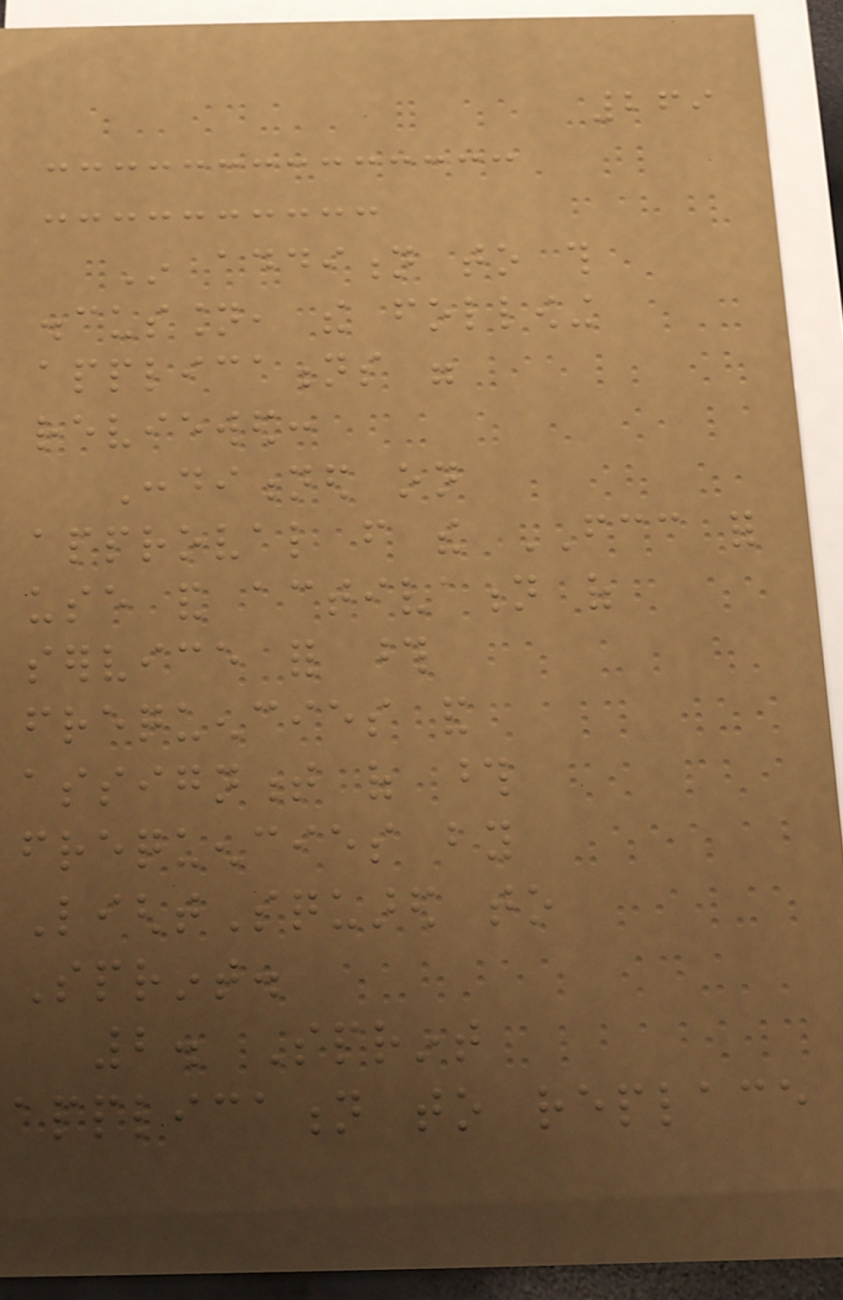269
In addition to this
discussion, the following
applications were
reviewed:
Conditioned on
approval from the FCC for
use and activation of
service for those
frequencies and
assignment of those
frequencies by
LightSquared to
Sprint.
2. Sprint
application to replace
